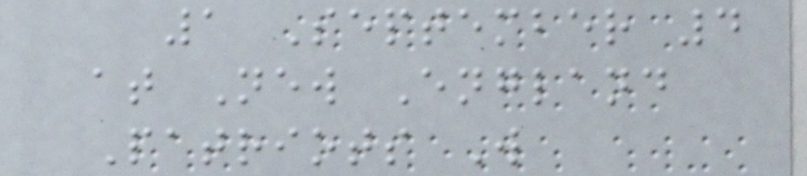1 September 4
at New England
Patriots W
